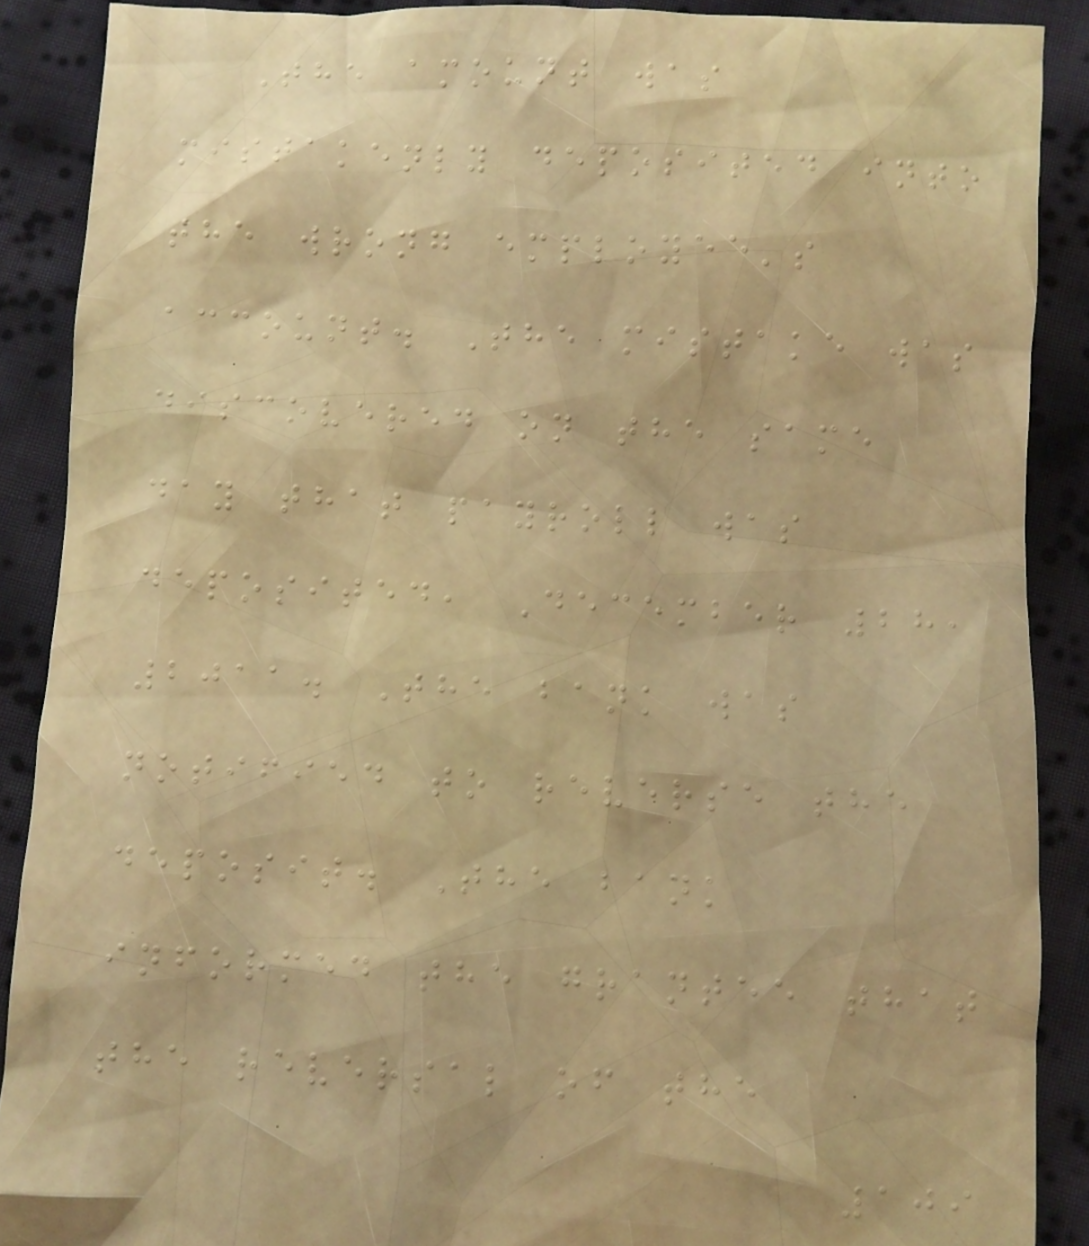The amount was
mistakenly deposited into
the wrong employee's
account. The mistake was
discovered on the same
day that payroll was
deposited, December 28,
2011. The bank was
notified to reverse the
deposit. The bank
informed the grantee that
the reversal of the
109
